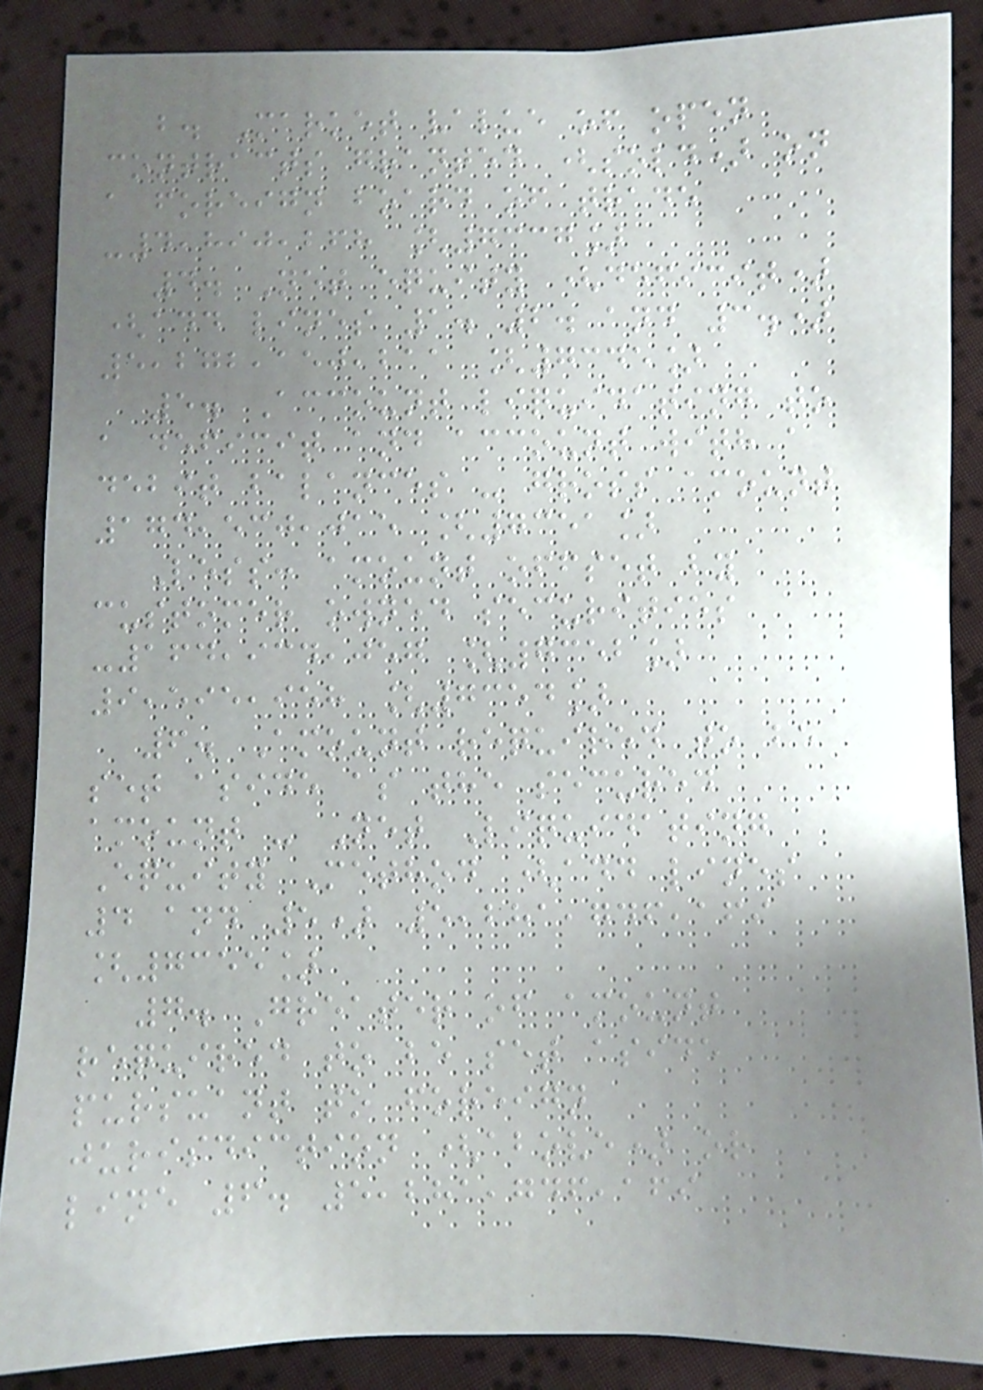b. Market value of open
contracts granted (sold) on
a foreign board of trade
-4,890,268 [7337]
4. Net equity (deficit)
(add lines 1. 2. and 3.)
5,272,150,211 [7345]
5. Account liquidating to
a deficit and account with a
debit balances - gross amount
174,530,015 [7351]
Less: amount offset by
customer owned securities
-164,934,057 [7352]
9,595,958 [7354]
6. Amount required to be
set aside as the secured
amount - Net Liquidating
Equity Method (add lines
4 and 5) 5,281,746,169
[7355]
7. Greater of amount
required to be set aside
pursuant to foreign
jurisdiction (above) or
line 6. 5,281,746,169
